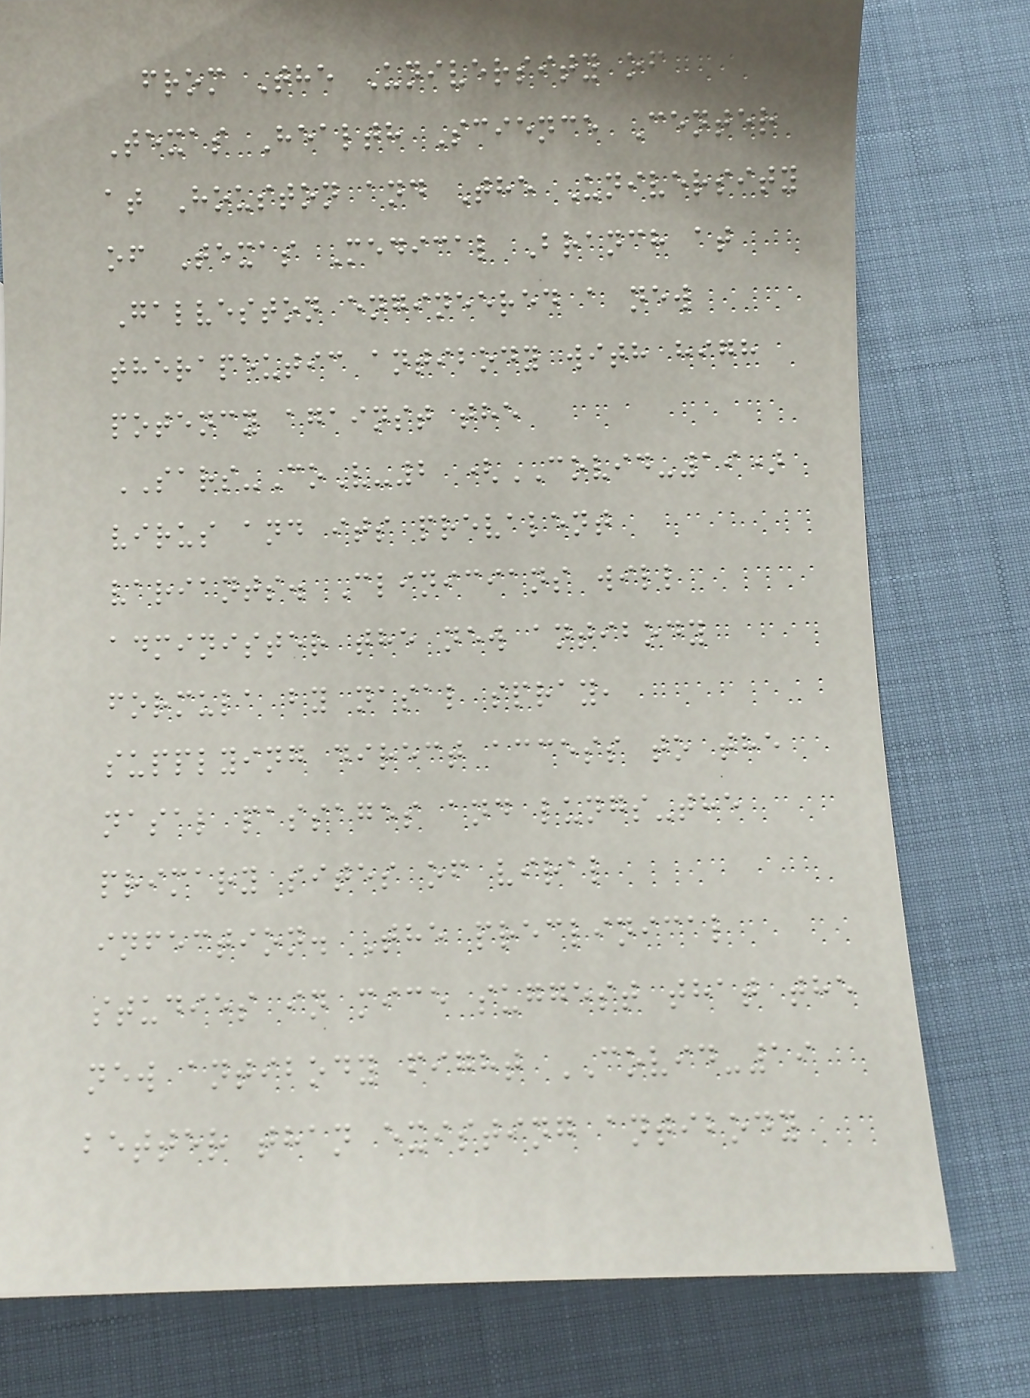from The University of
Texas Health Science Center
at Houston and The University
of Texas Medical Branch at
Galveston engineered a new
therapeutic antibody with high
potency against the
SARS-CoV-2 (COVID-19)
virus and its prevalent
variants. Clinicians will
administer the new antibody
formula by nasal spray,
supplying direct access to the
nasal passages and lungs-the
primary sites of viral
infection. The preclinical
studies in mice suggest that the
new antibody fight COVID-19
better than existing antibody
